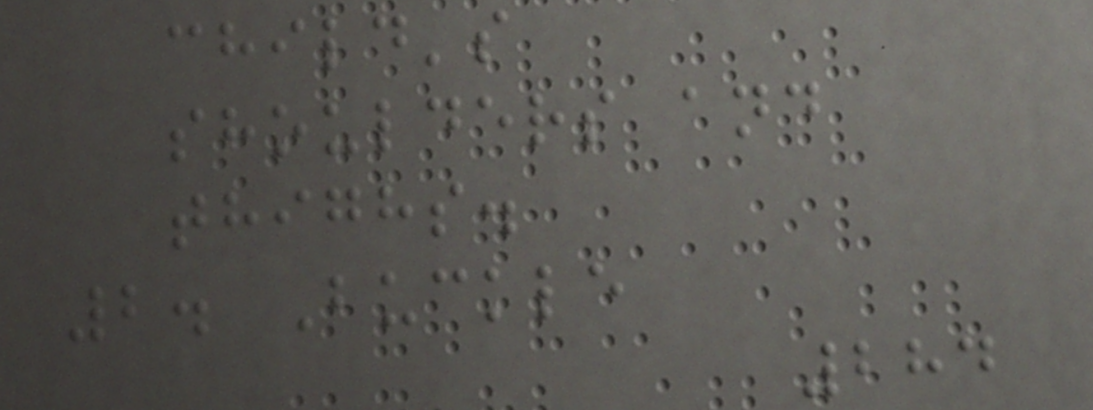child's
shoulders and
thighs.
2. Buckle
284
